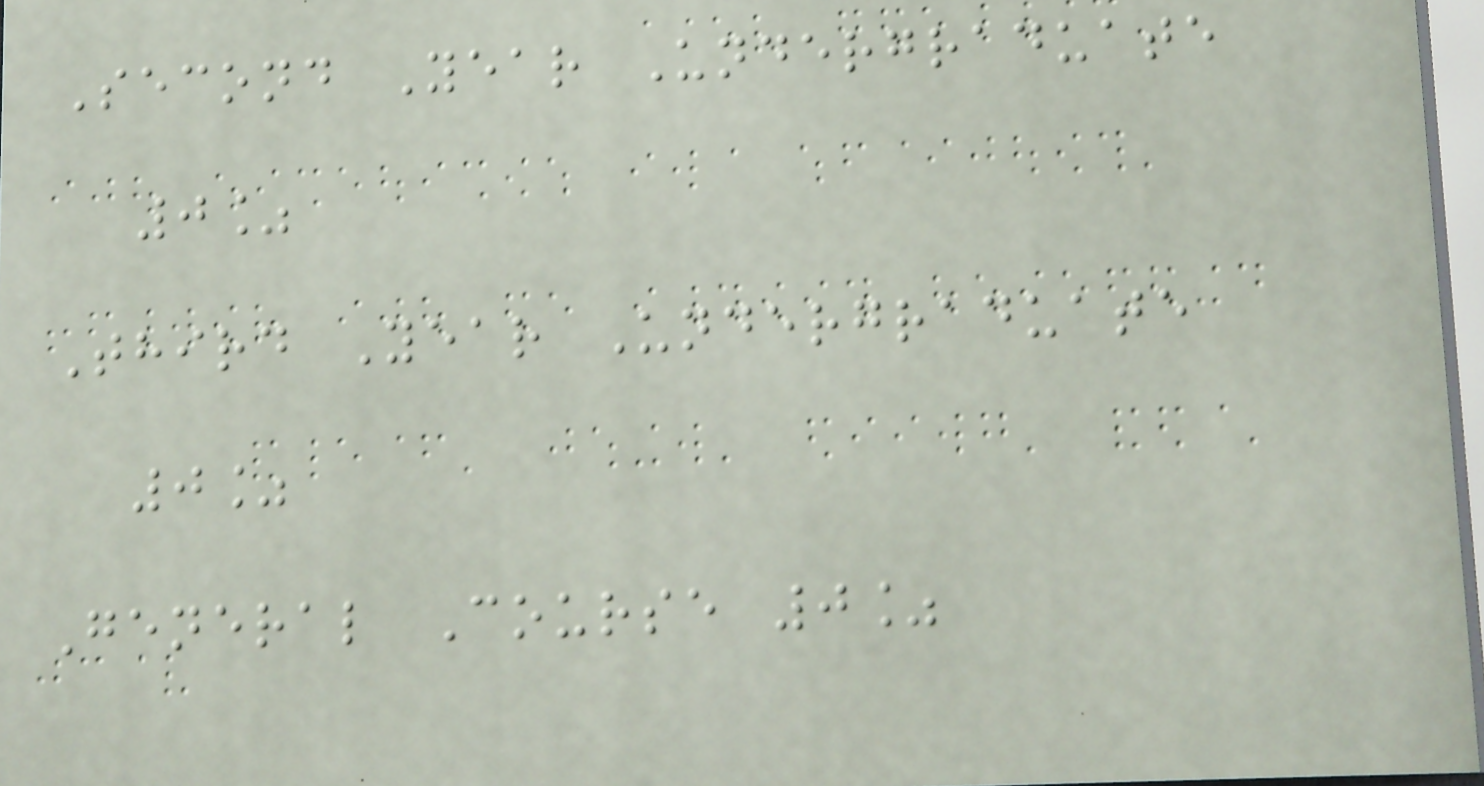Second Year Undergraduate
0%
Third Year Undergraduate
0%
General Course 0%
